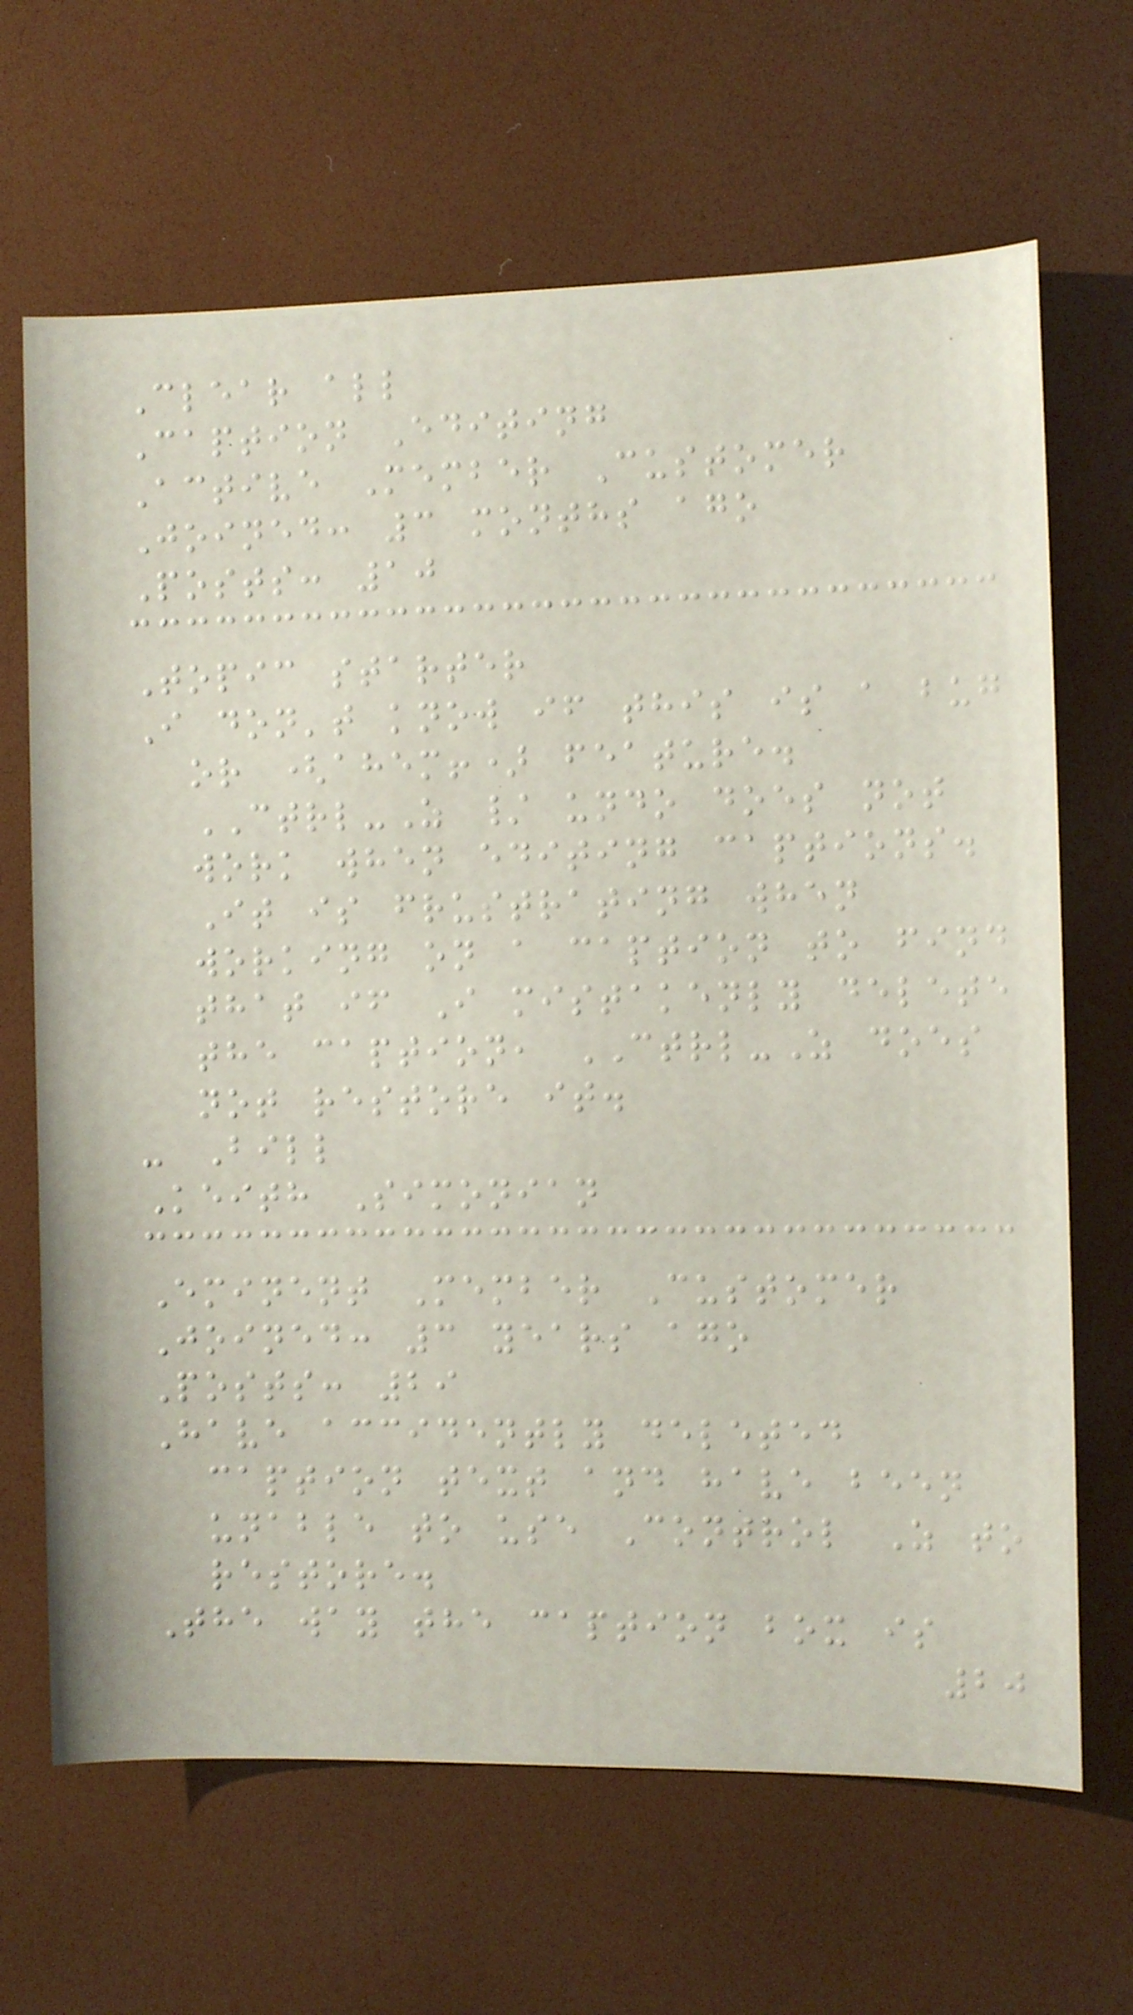Clear all
Caption Editing
Active Member Customer
Joined: 3 months ago
Posts: 10
Topic starter
I don't know if this is a bug
or (ahem!) feature.
CTRL-Z / undo does not
work when editing captions.
It is frustrating when
working on a caption to find
that if I mistakenly delete
the caption, CTRL-Z does
not restore it.
- Bill
Keith Simonian
Eminent Member Customer
Joined: 3 years ago
Posts: 29
Have accidently deleted
caption text and have been
unable to use Control Z to
restore.
The way the caption box is
20
